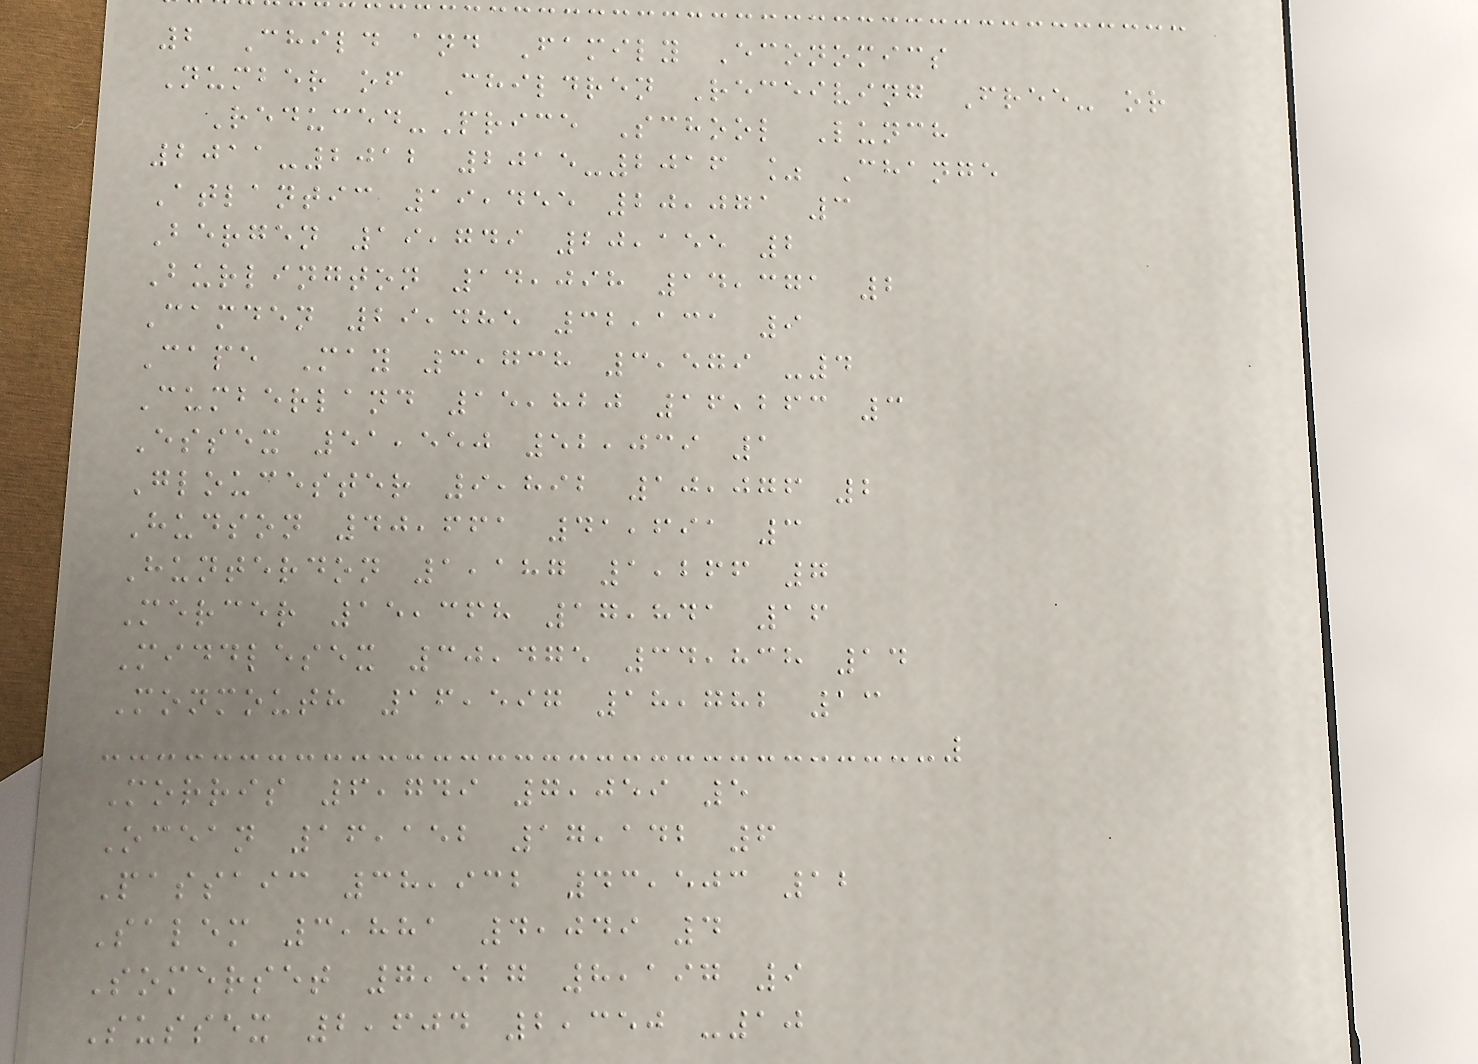2 Child and Family Economics
Number of Children Receiving Free- or
Reduced-Price School Lunch
2011-2012 2015-2016 % Change
Atlantic 19,455 20,071 3
Bergen 19,749 20,155 2
Burlington 14,098 14,371 2
Camden 29,485 32,131 9
Cape May 3,738 3,579 -4
Cumberland 15,820 16,263 3
Essex 51,550 52,039 1
Gloucester 9,892 10,076 2
Hudson 40,661 41,691 3
Hunterdon 1,187 1,266 7
Mercer 15,368 17,841 16
Middlesex 30,475 34,838 14
Monmouth 16,597 18,782 13
Morris 6,749 7,059 5
Ocean 16,152 17,142 6
Passaic 38,932 43,503 12
Salem 3,881 4,049 4
Somerset 7,527 8,197 9
Sussex 2,604 2,350 -10
